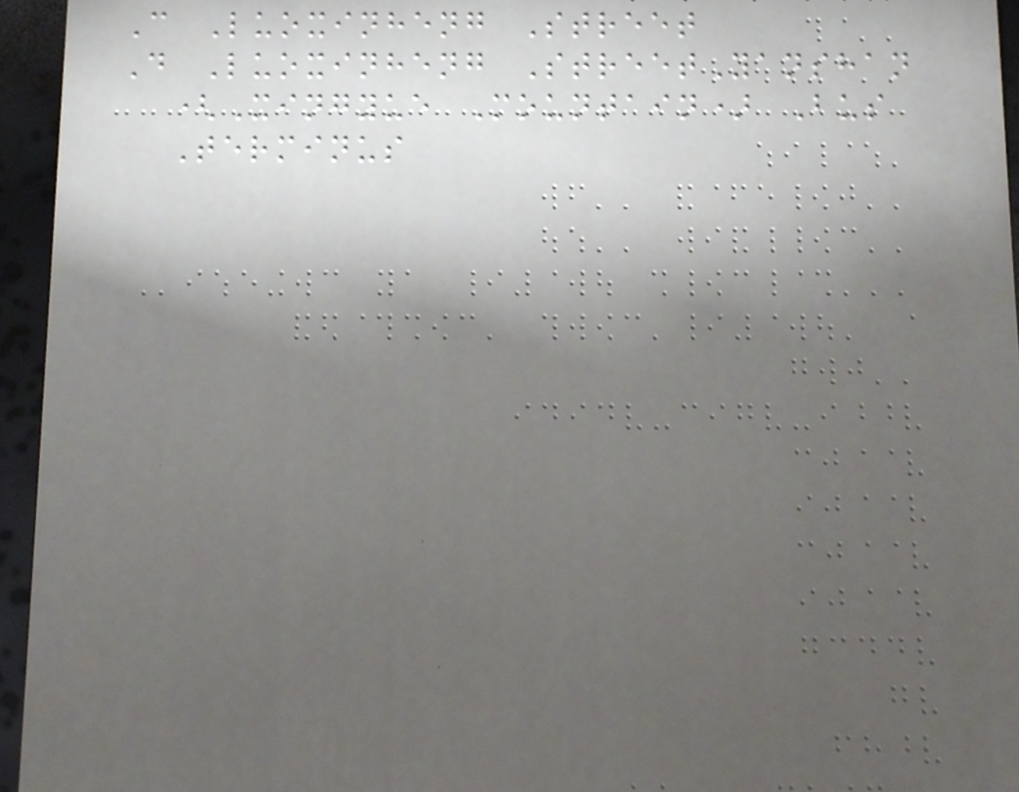C Luoxinheng Street
D Luoxinheng StreetYanshan
(Xingyue Mountain) Bus
Terminus
